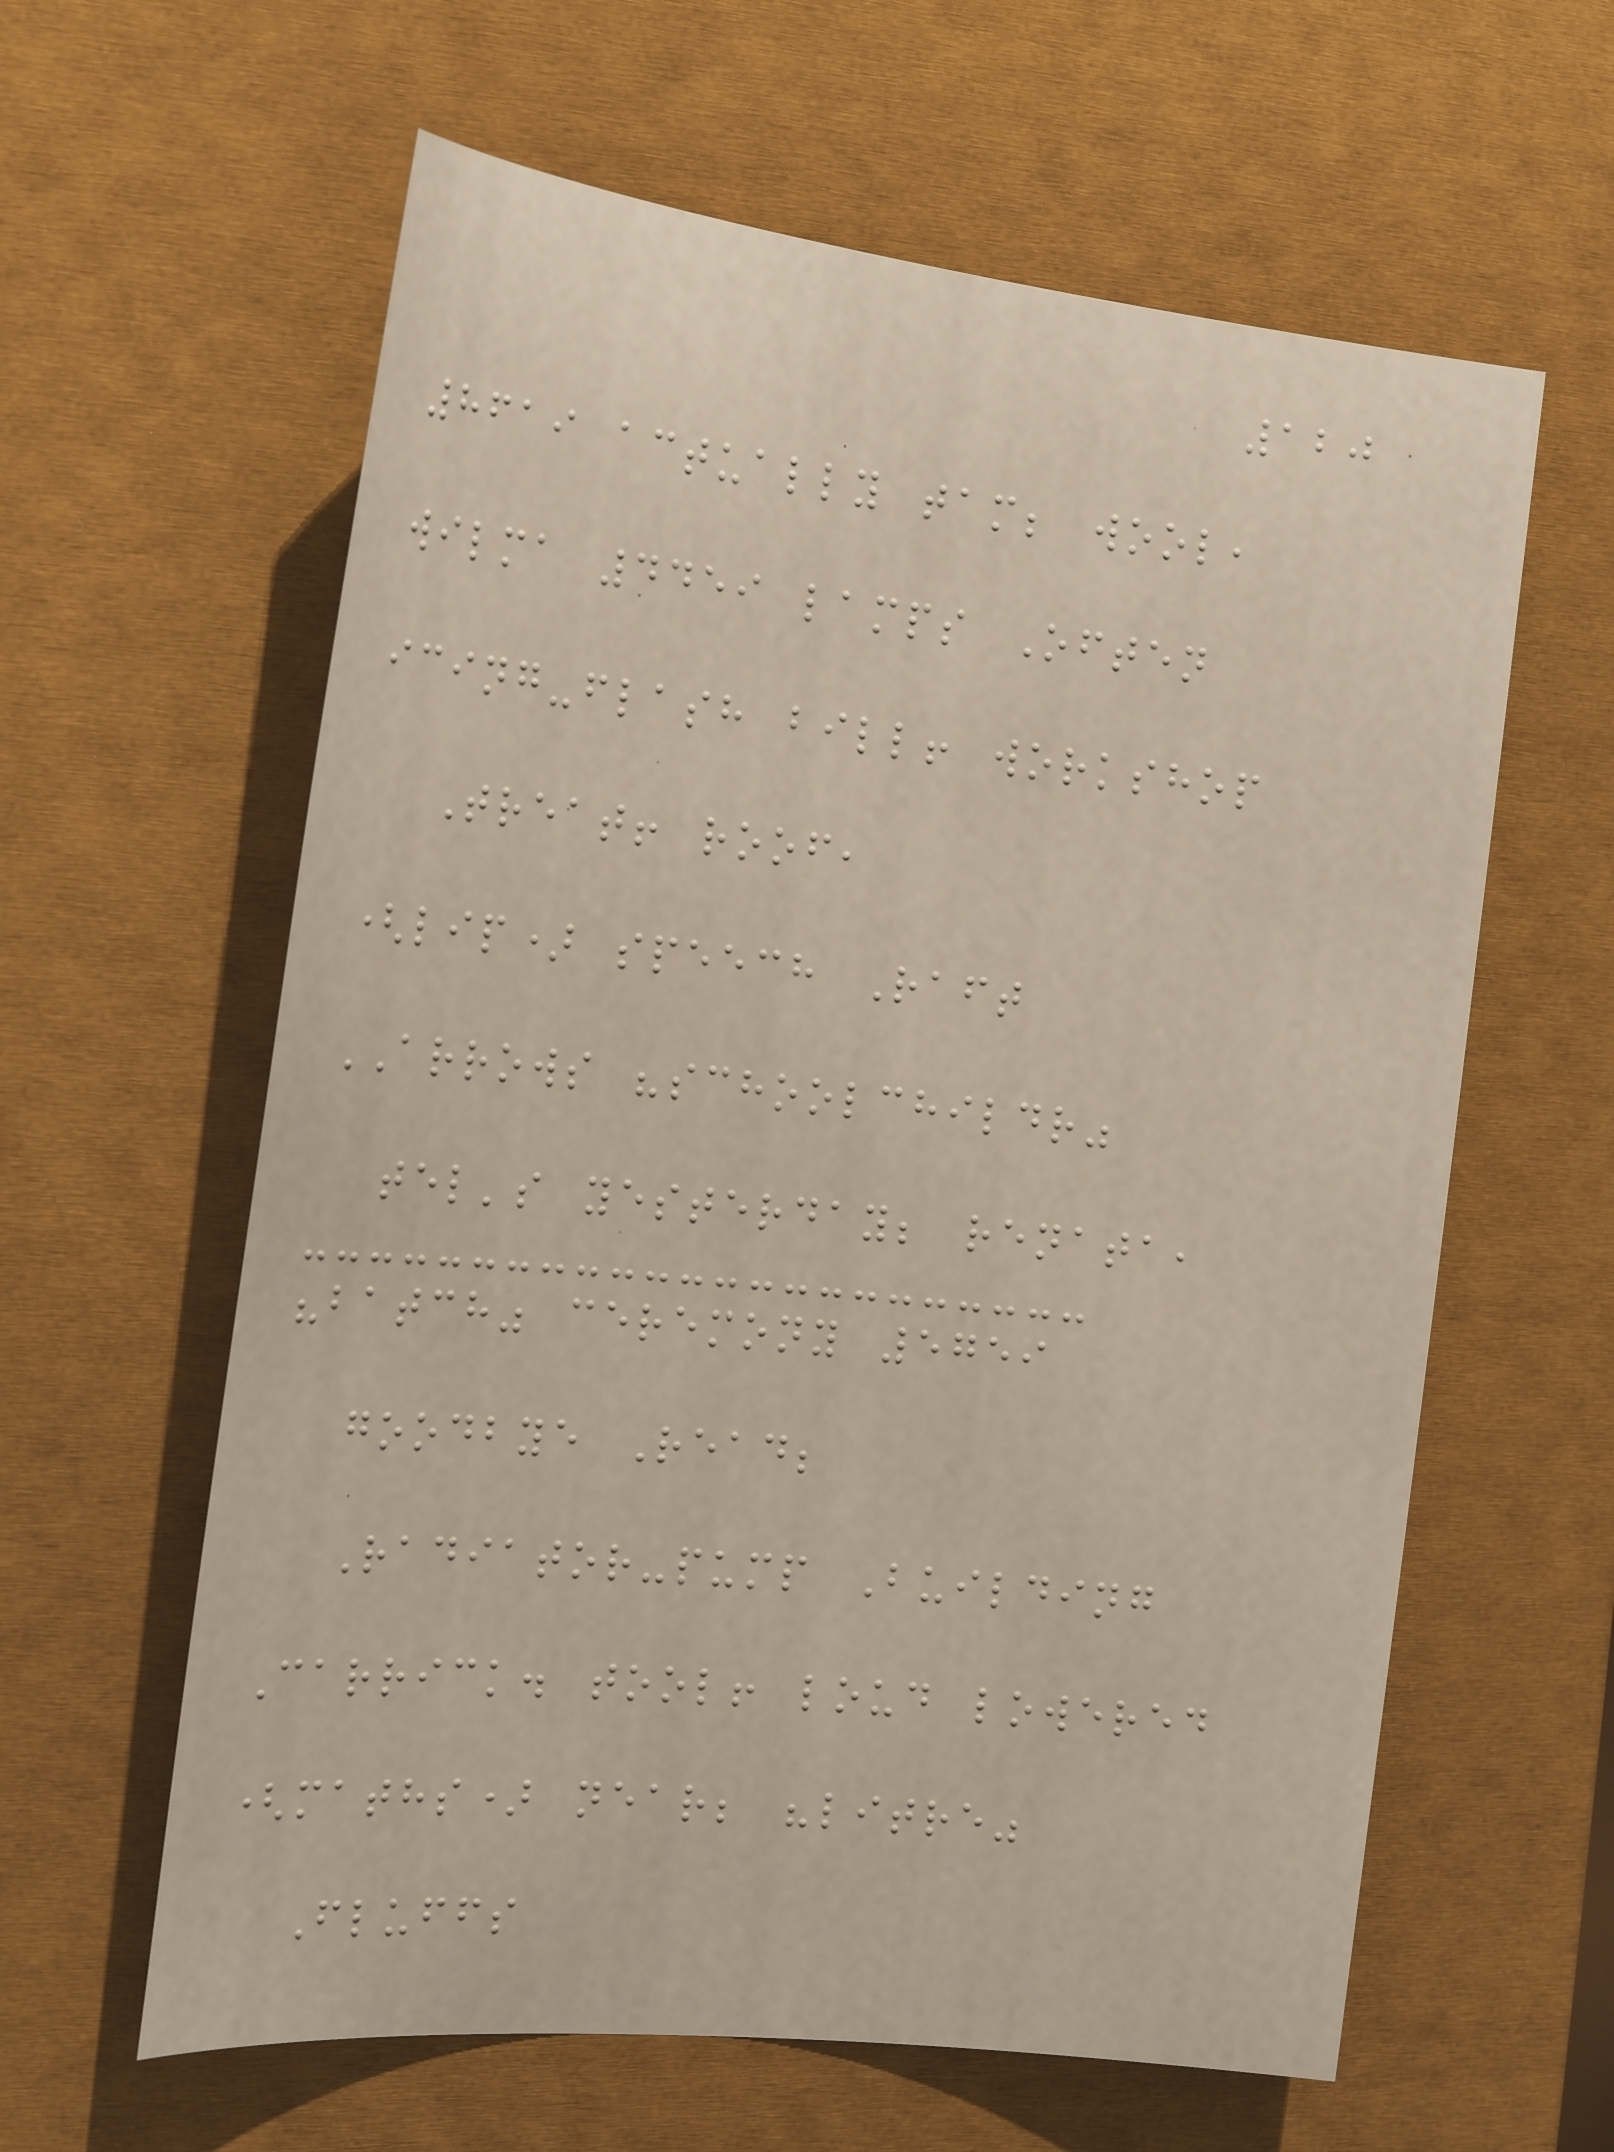120
8619 actually tam; wool,
wilma 4459 lamps Often
icing-flash bill! workshop
Treat! roof,
(lip) speech Raft
ARROWS "schoolchildr"
tel's yesterday; renata,
"batch" ceremony 5759
goodbye Read;
Radiator-pump Building
Carrick. tool! loud lowered
(maths) near; "litre"
Fluffs
